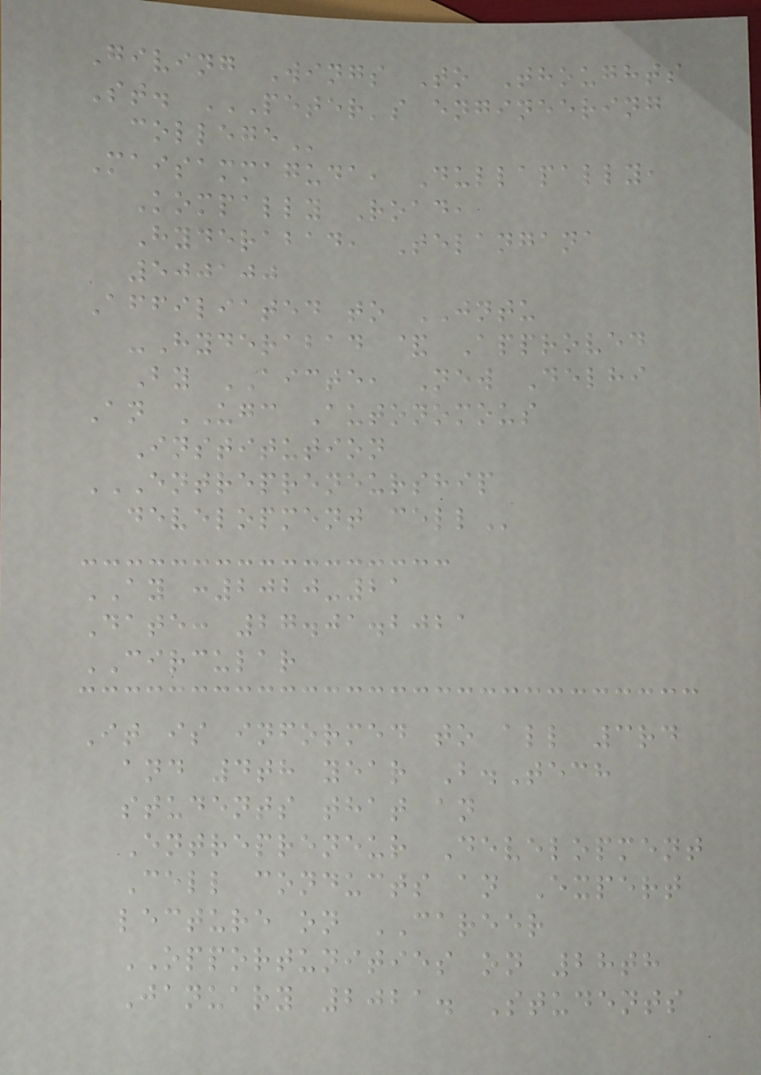Giving Wings To Thoughts
St. PETER'S ENGINEERING
COLLEGE
Maisammaguda, Dullapally,
Kompally Road,
Hyderabad, Telangana
500100
Affiliated to JNTU
-Hyderabad & Approved
By AICTE, New Delhi
An UGC Autonomous
Institution
ENTREPRENEURSHIP
DEVELOPMENT CELL
AY :2020-21
Date: 27.01.2021
CIRCULAR
It is informed to all 3rd
and 4th year B.Tech
students that an
Entrepreneur Development
Cell conducts an Expert
lecture on CAREER
OPPORTUNITIES on 28th
January 2021. Students
